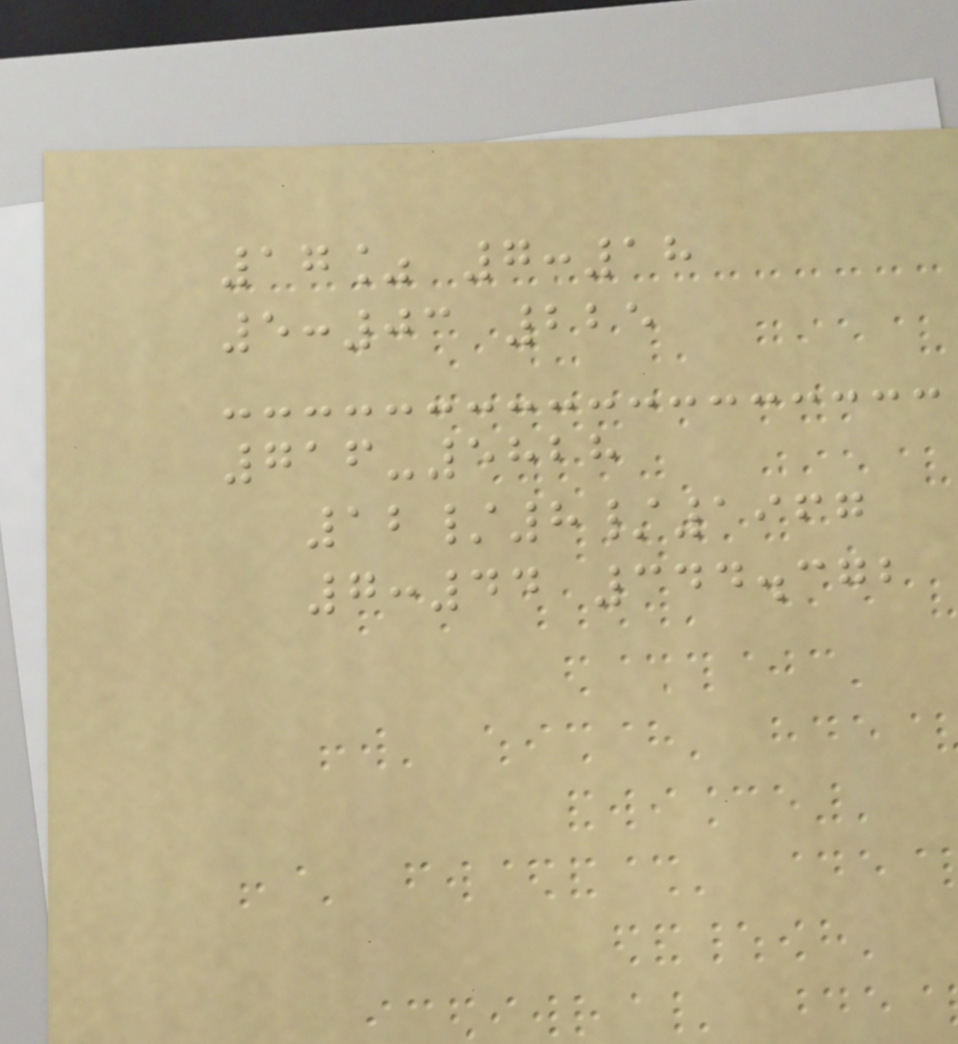17% 7:18
5:03 225
716-5828
12/8/1967
7:44 344.372
